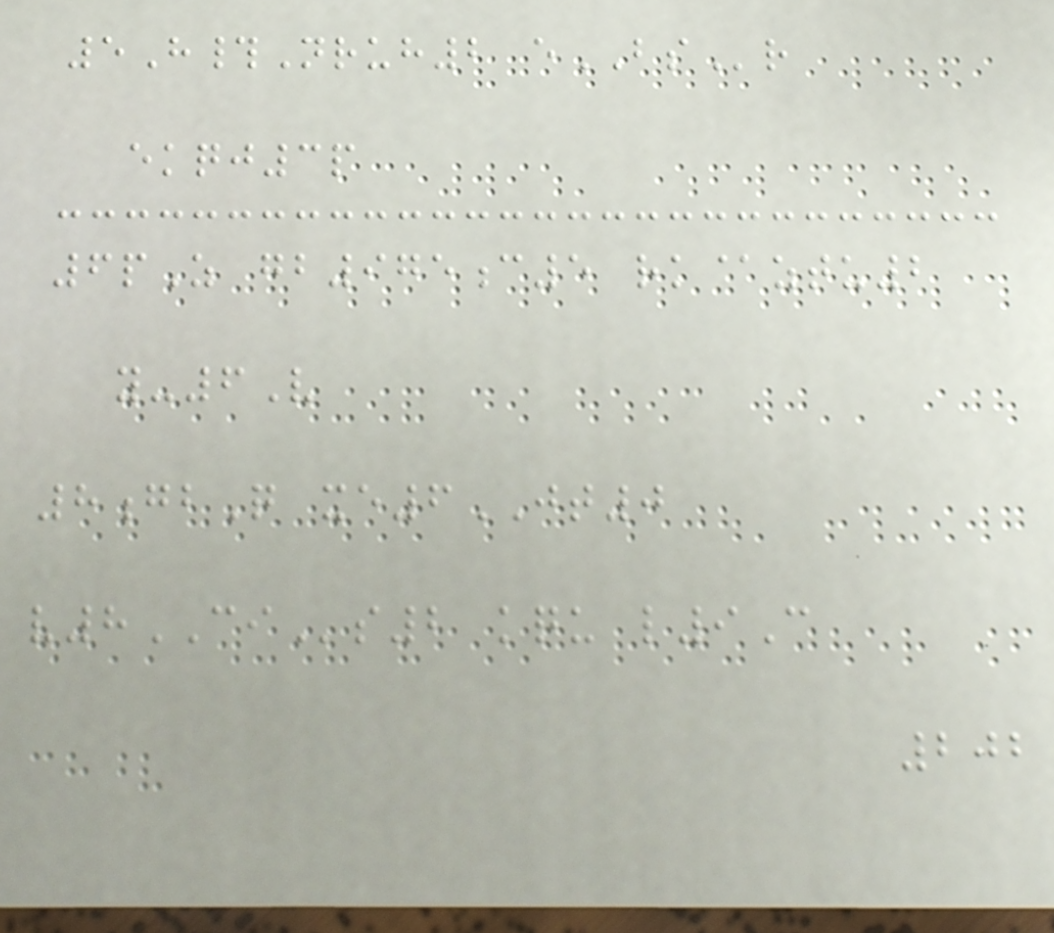5H#Nruh2 eBSr
ekqj3p
6pZ gb975c5 rk@ztu2
y-6V
8gbQ xe6JT0
v8CIs2 kqu l9C
202
